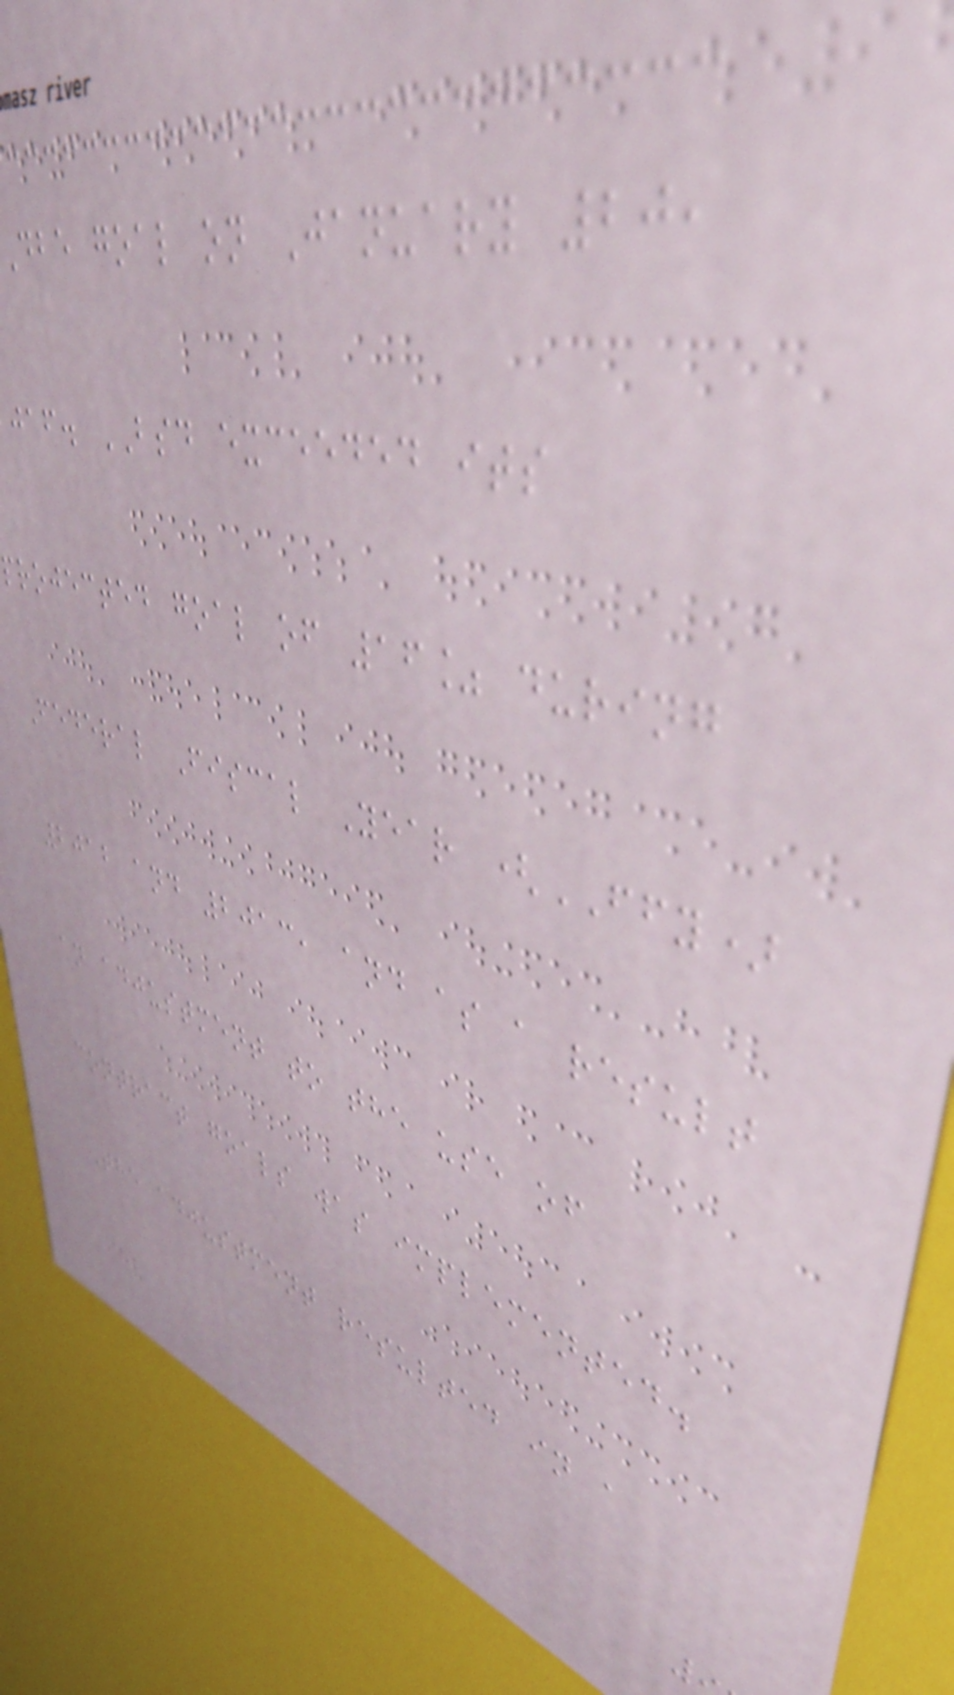dbe goal on January 20,
jaf. BSD exceeded its
projected goal of 16% during
Federal Fiscal Year (FFY)
2012 and 2013, and as a result
an adjustment to the use of
contract goals was implemented.
The adjustment resulted in a
